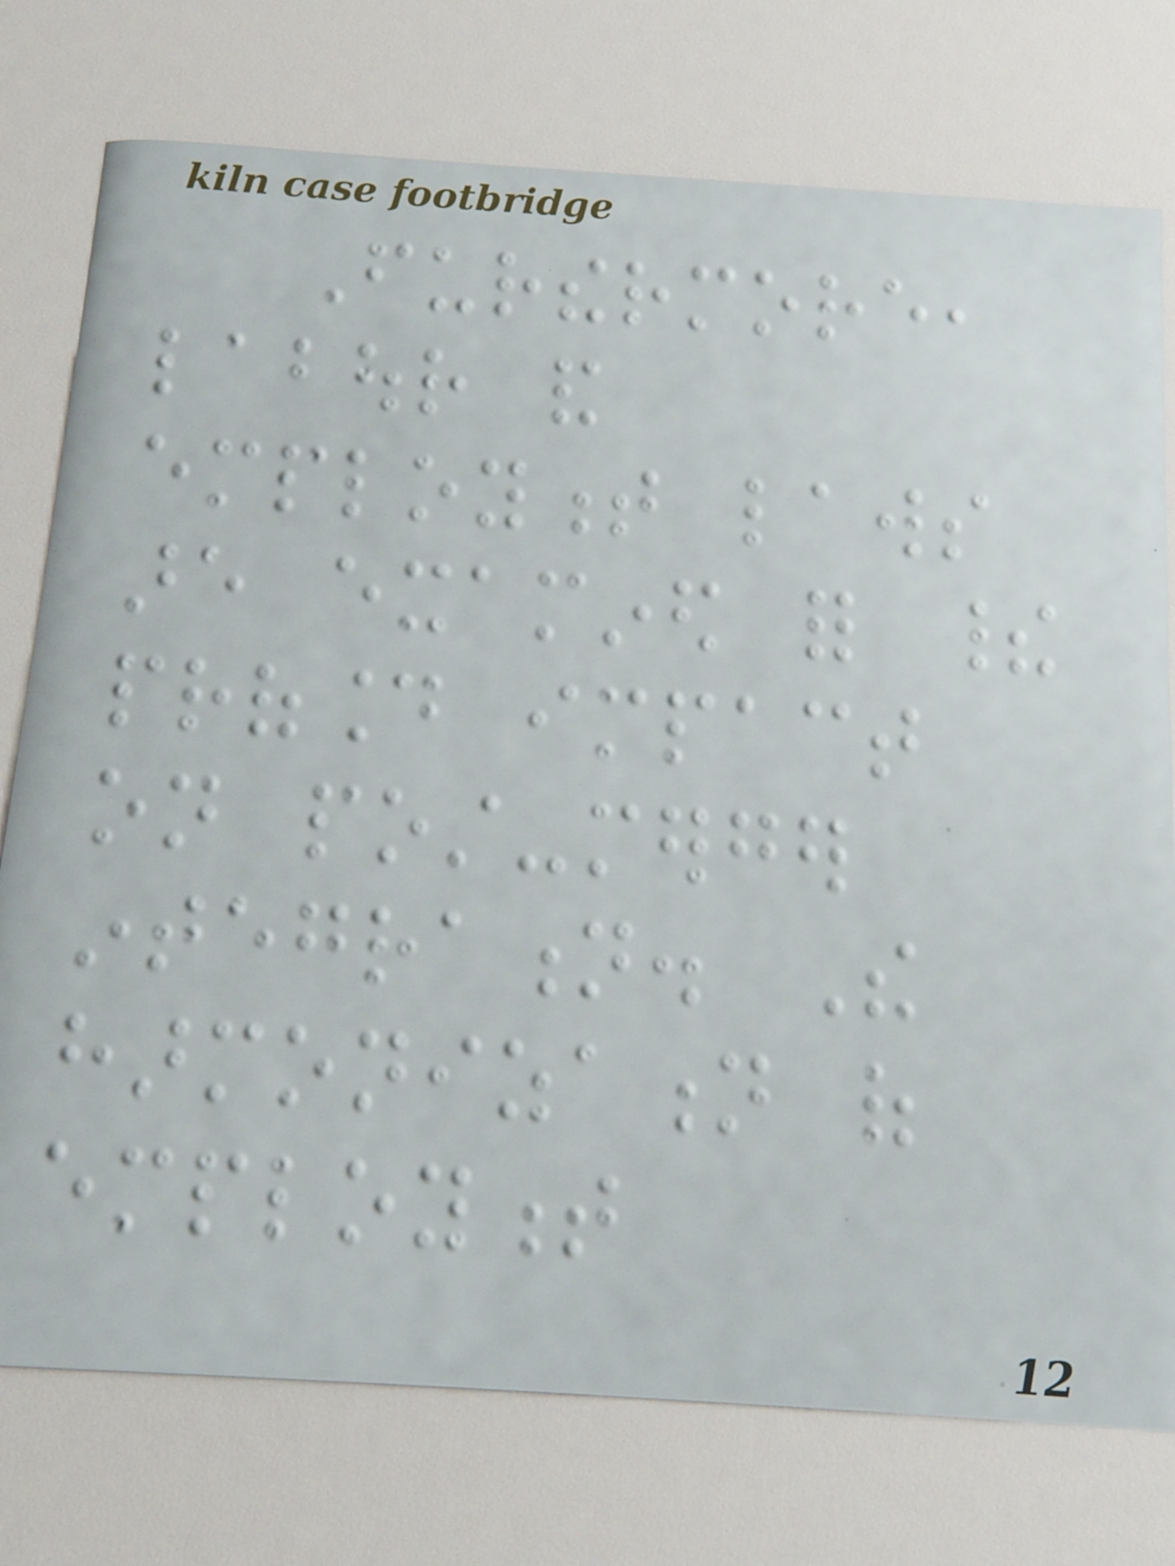Furthermore,
labour and
employment laws
are examined for their
profound impact
on post-merger
integration. The
harmonization of
employment
